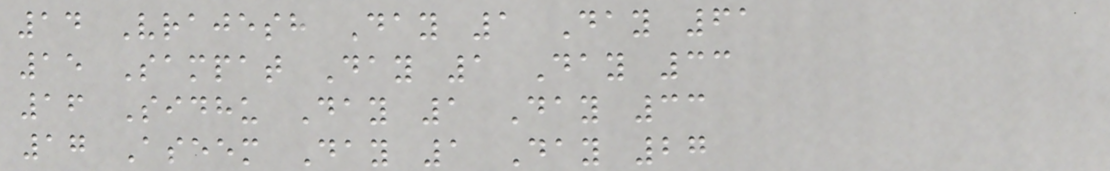14 Vrajesh Day 1 Day 61
15 Sampat Day 1 Day 33
16 Sidhu Day 1 Day 33
17 Aseem Day 1 Day 27
